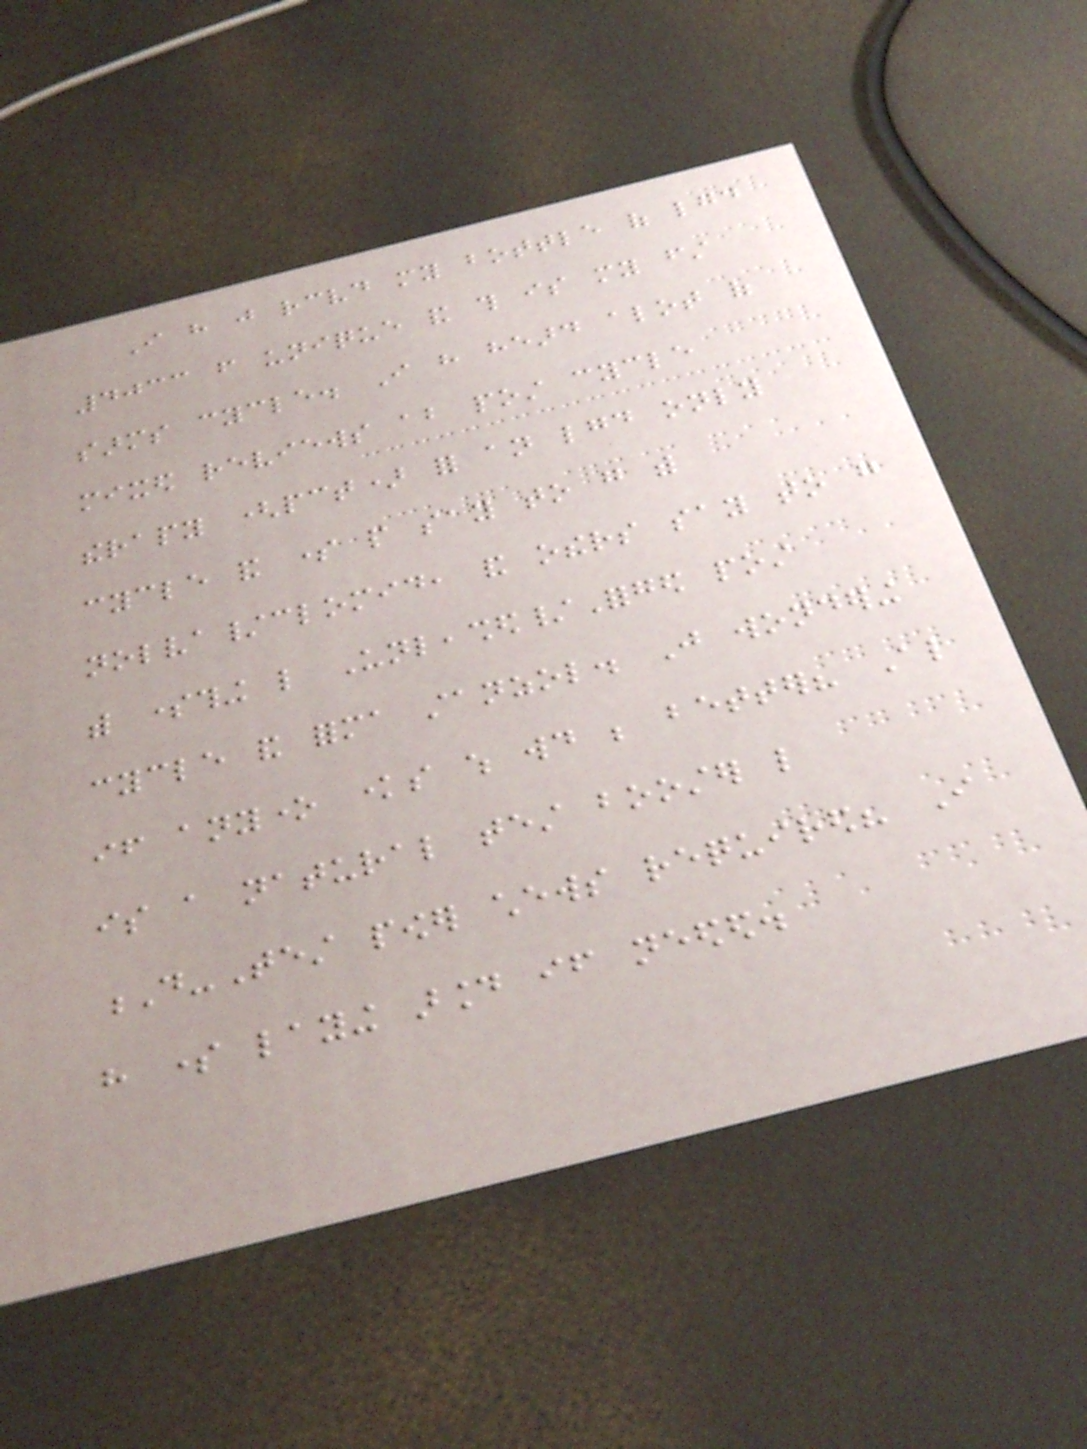I have just received my bottle of lgd
4033 from unique and this is my first
sarms cycle. I have heard alot of
mixed reviews about post cycle
therapy (pct) for an lgd only
cycle and some people say to go with
nolva/clomid, and others say to go
with something like Unleashed/Forged post
cycle and forma stanzol. Just wondering
if anyone knows which would be better? Also
is a natural test booster like
D-Test power chews required? I
have some laying around if needed.
